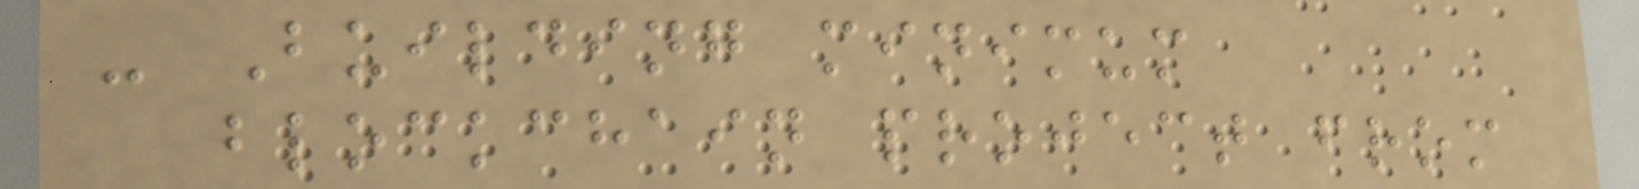- Building minimum
blockchain project from
